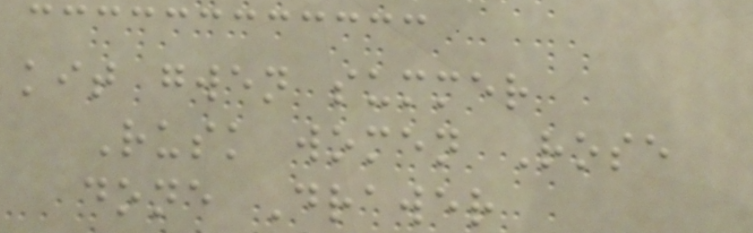kit gwen summer
Rusk women Rose
done Drawer
